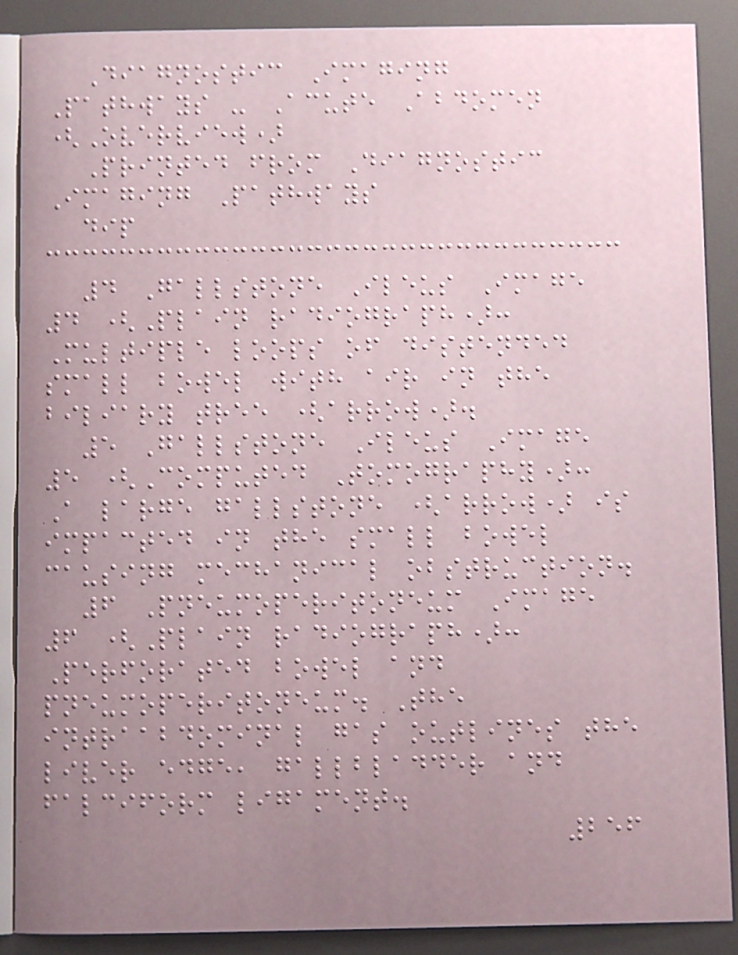Diagnostic Imaging
Pathways - Acute Abdomen
(Overview)
Printed from Diagnostic
Imaging Pathways
dip
4 Gallstone Ileus Image
4 (Plain radiograph):
Multiple loops of distended
small bowel with air in the
biliary tree (arrow).
5 Gallstone Ileus Image
5 (Computed Tomography):
A large gallstone (arrow) is
impacted in the small bowel
causing mechanical obstruction.
6 Pneumoperitoneum Image
6 (Plain radiograph):
Perforated bowel and
pneumoperitoneum. The
intraabdominal gas outlines the
liver edge, gallbladder and
falciform ligament.
256
